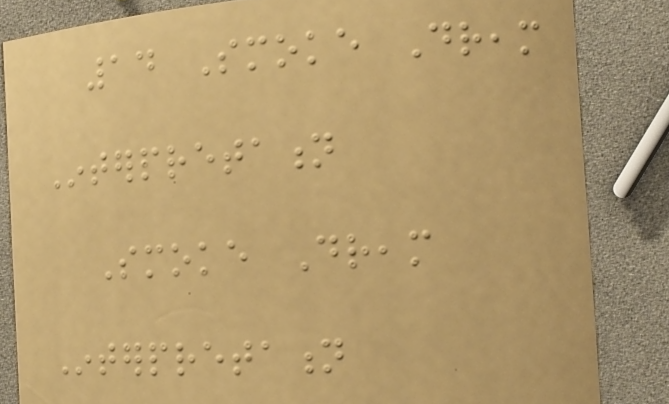14 Smoke Dream
Interpretation
Smoke Dream
Interpretation
